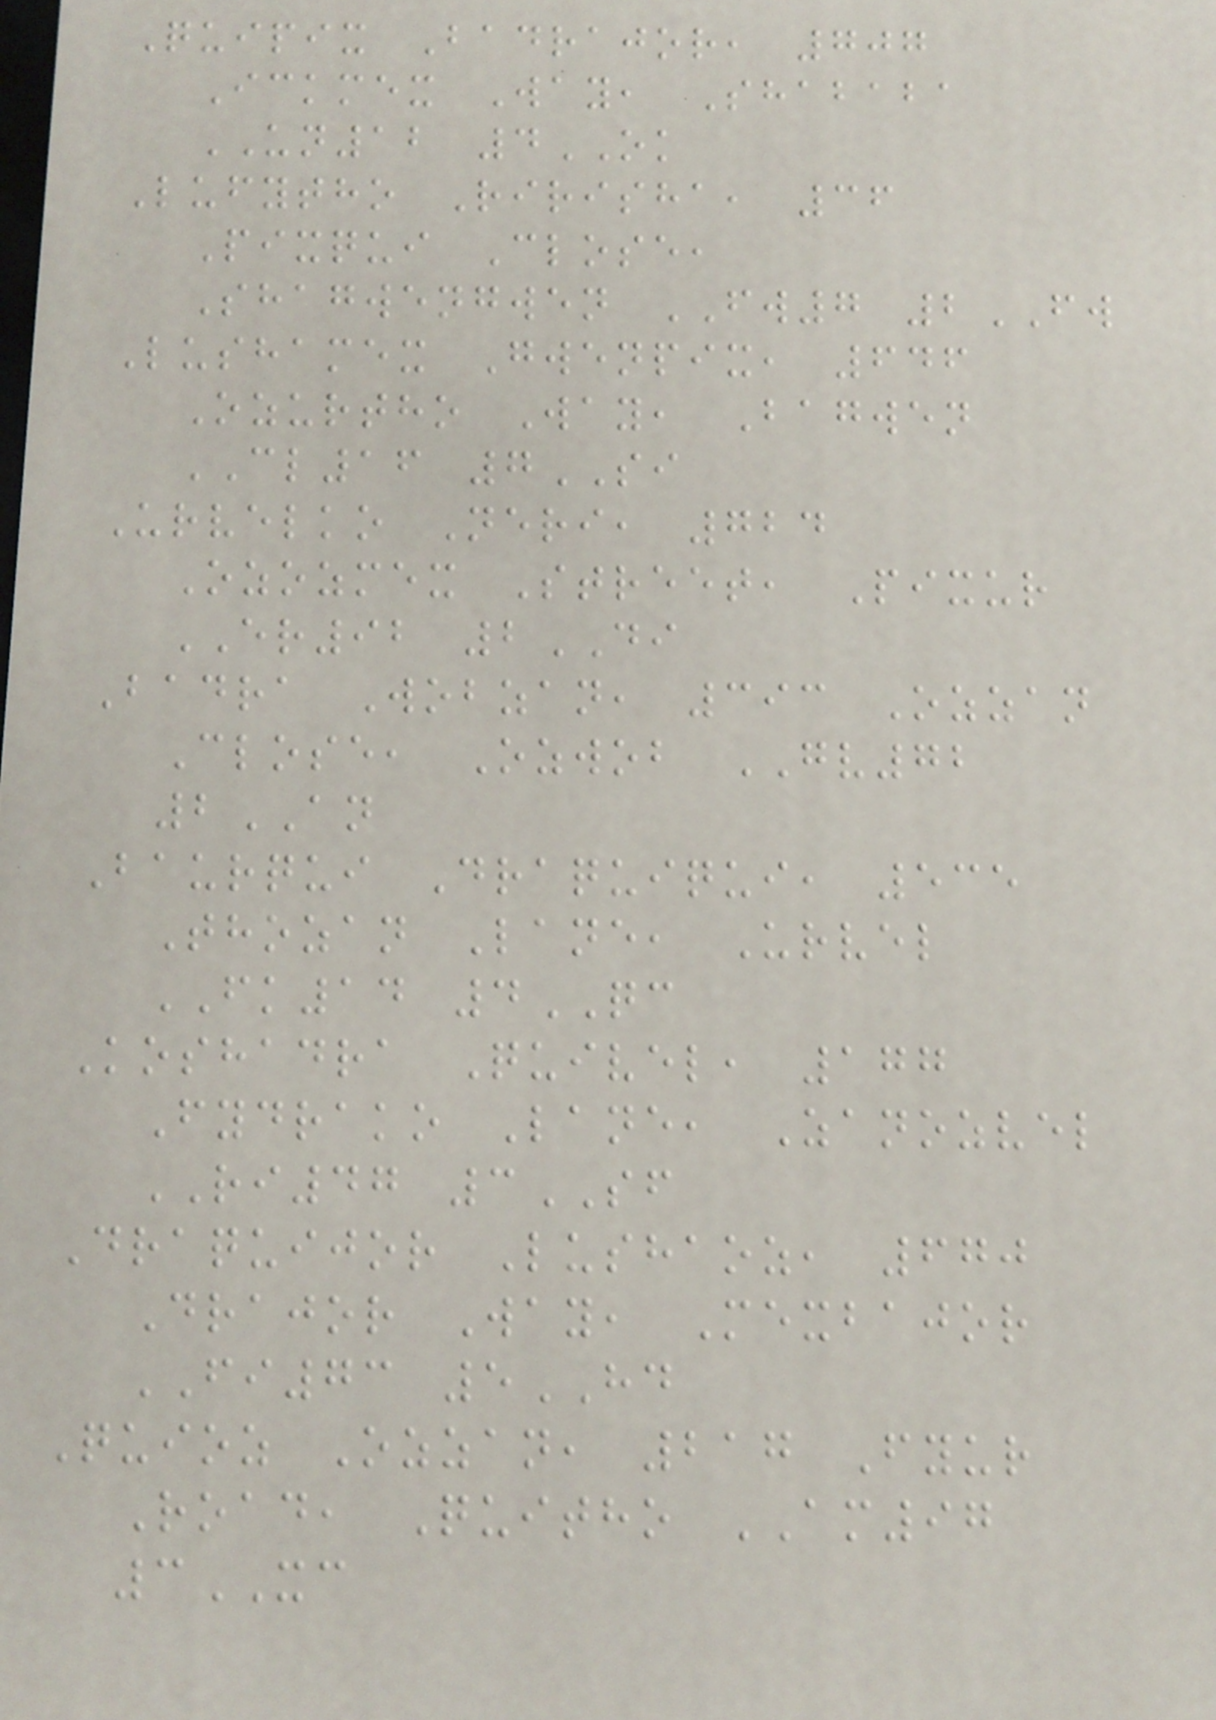Quipix Badrajor, 707
Ickmex Way, Shababa
UN12 4OK
Lufytho Ririsha, 36
Pixqui Close,
Shagwengwen FW7 2FW
Lushamex Gwenpix, 646
Ozurtho Way, Bagwen
CL16 7SI
Urvelko Neri, 724
Ozozmex Street, Pixur
ER92 2DI
Badra Wobzan, 393 Ozzan
Close, Ozwob GV72
2AN
Baurqui Draquiqui, 535
Thozan Lane, Urvel
FK14 4QC
Koshadra Quivel, 177
Fydrako Lane, Zanozvel
RI47 3SF
Draquijor Lushaoz, 670
Drajor Way, Mexbajor
FI73 5HD
Quioz Ozzan, 217 Fyur
Road, Quitho AM97
3XC
